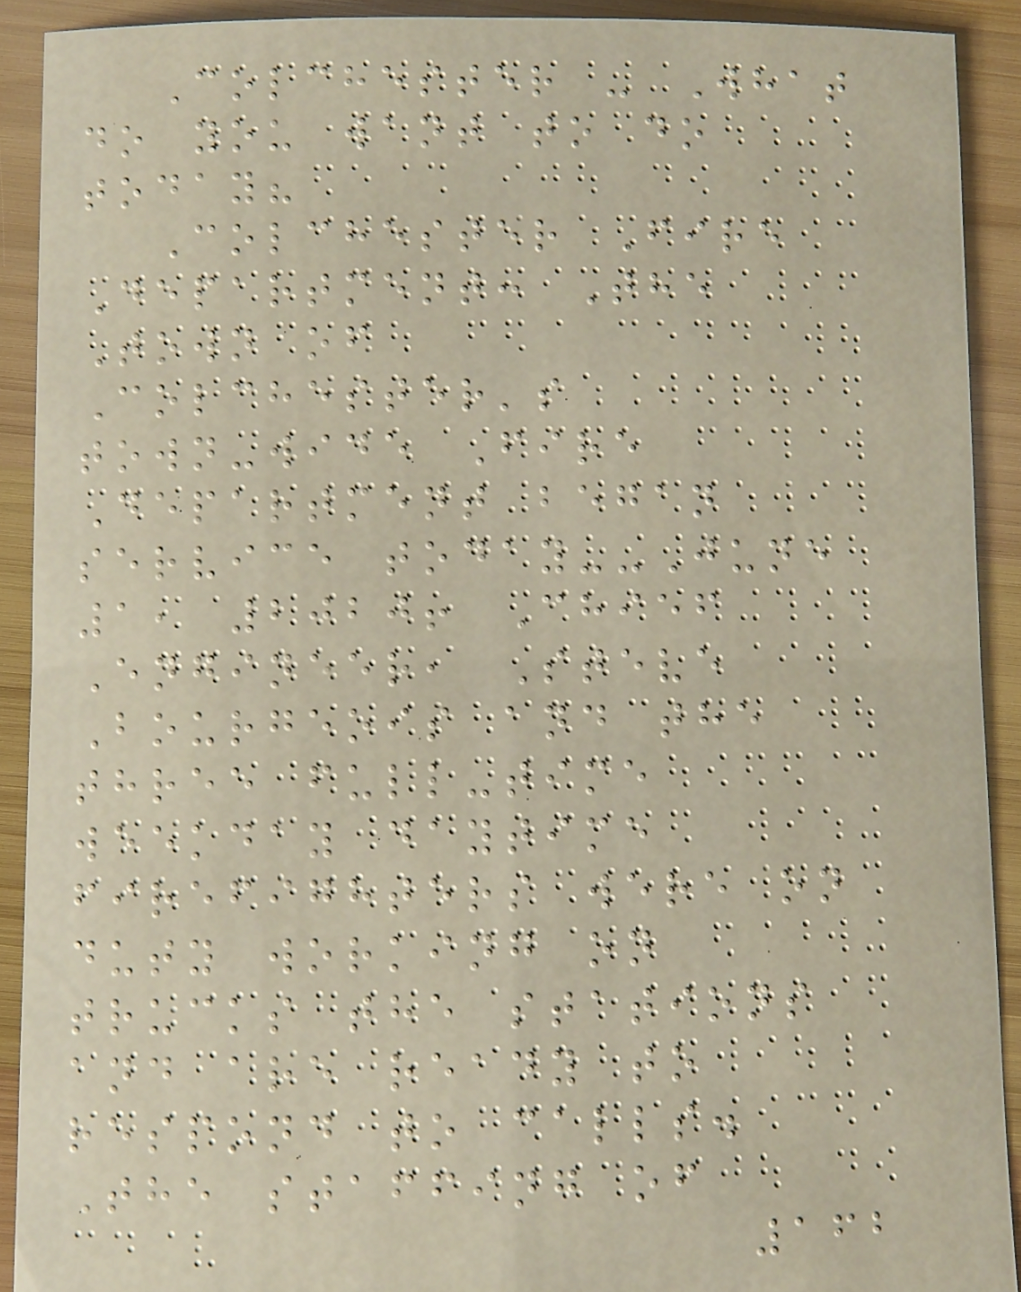Colchester - What
do you want to do
today?
Colchester Fire
Department: The
Town of
Colchester's
town-wide Fire
Department began
service today--June
1, 2020! Chief
Engineer, Steve
Bourgeois and the
three full-time
weekday daytime
firefighters were on
duty working on
trucks the stations
and are ready to
respond to calls.
The staffing of
162
